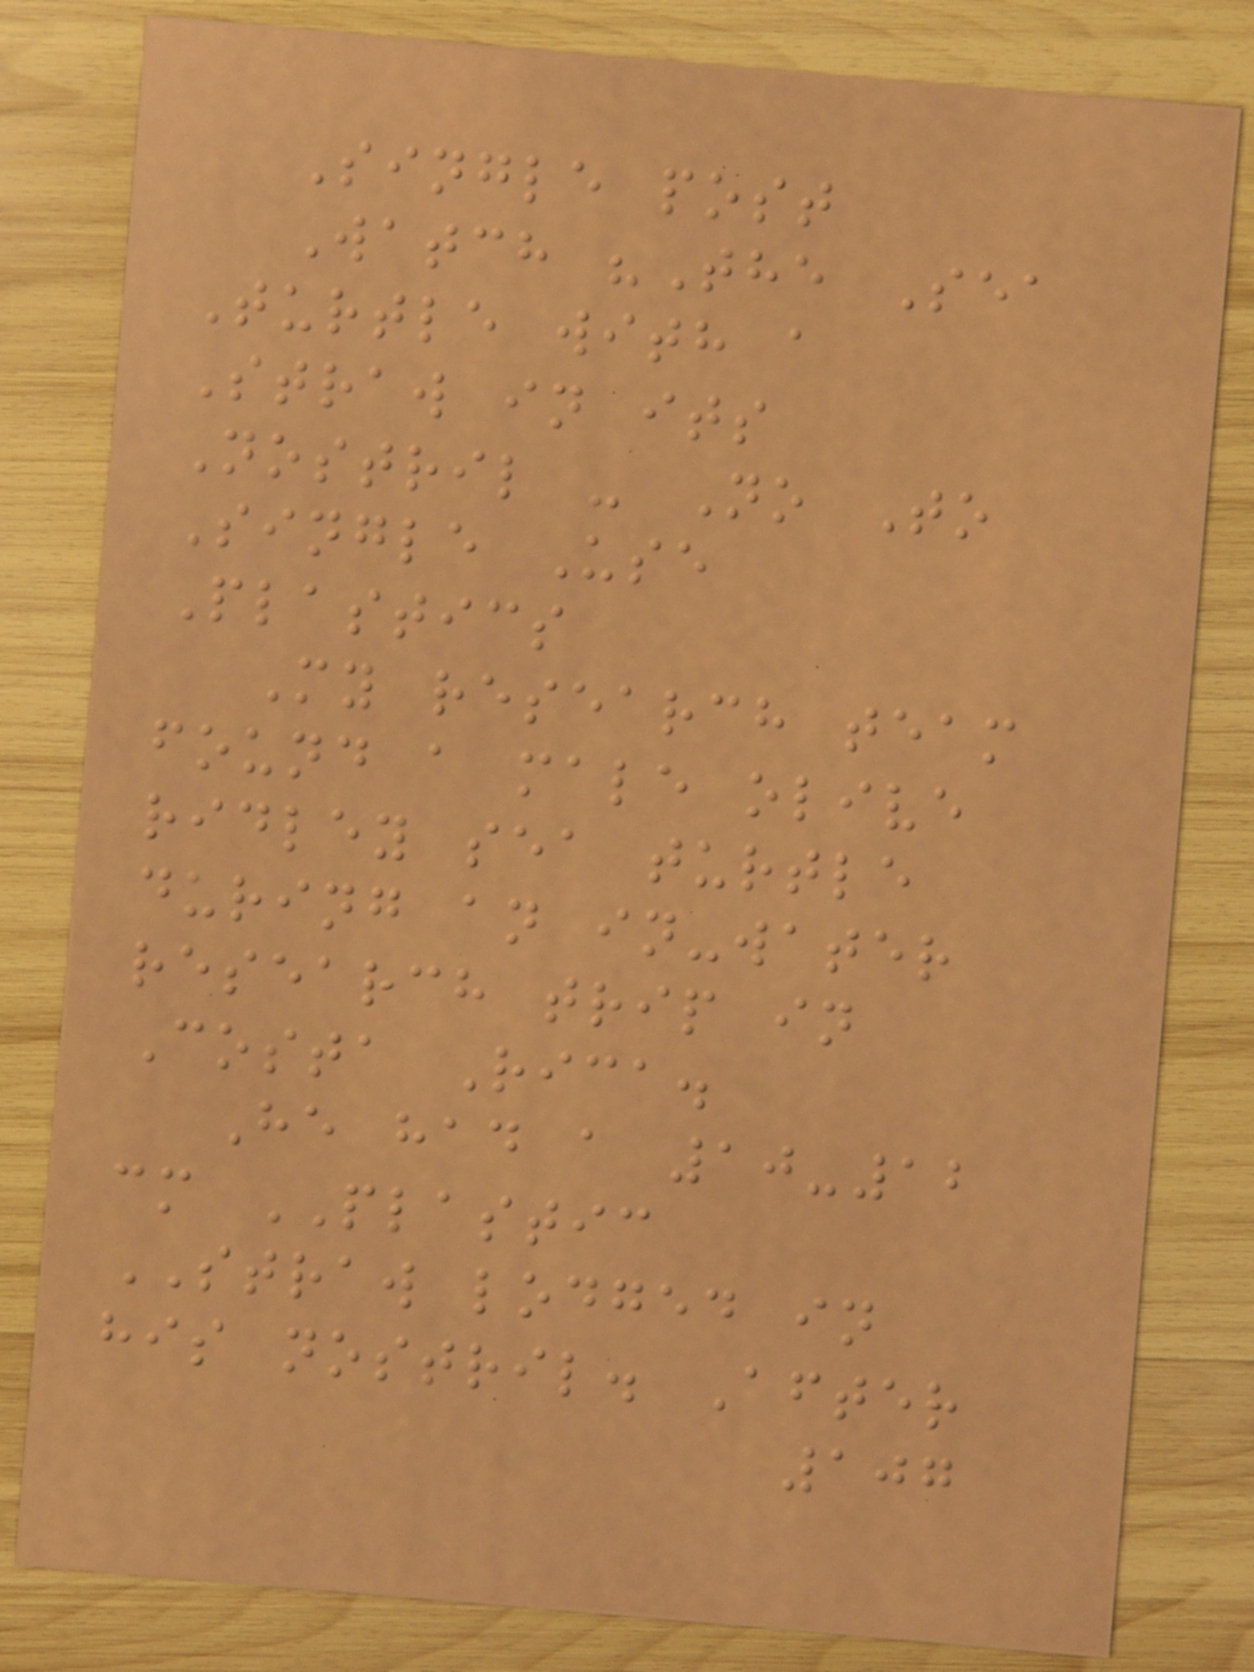Single post
Watch "The Sea
Turtle with a
Straw in its
Nostril - No To
Single Use
Plastics
My research team
found a male olive
ridley sea turtle
during an in-water
research trip in
Costa Rica.
He had a 10-12
cm PLASTIC
STRAW lodged in
his nostril. After
107
